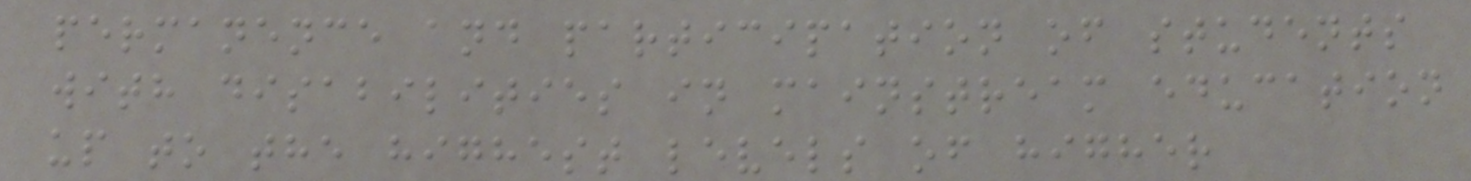permanence and participation of students
with disabilities in mainstream education
up to the highest levels of higher
